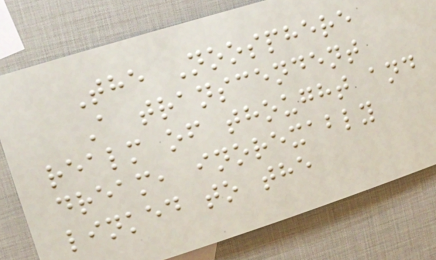The Noosphere
A transcendent
realm of thought and
dream, inorexably
linked to the
